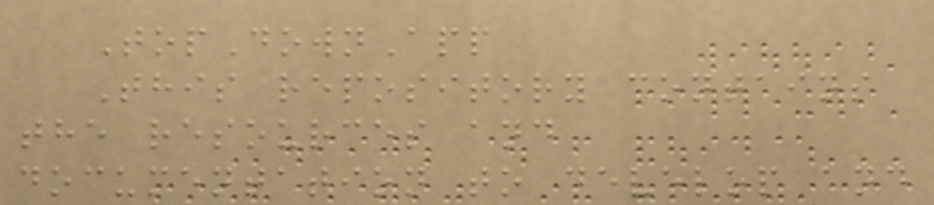TopDownApp
This repository contains
the resources and
documentation to develop and
